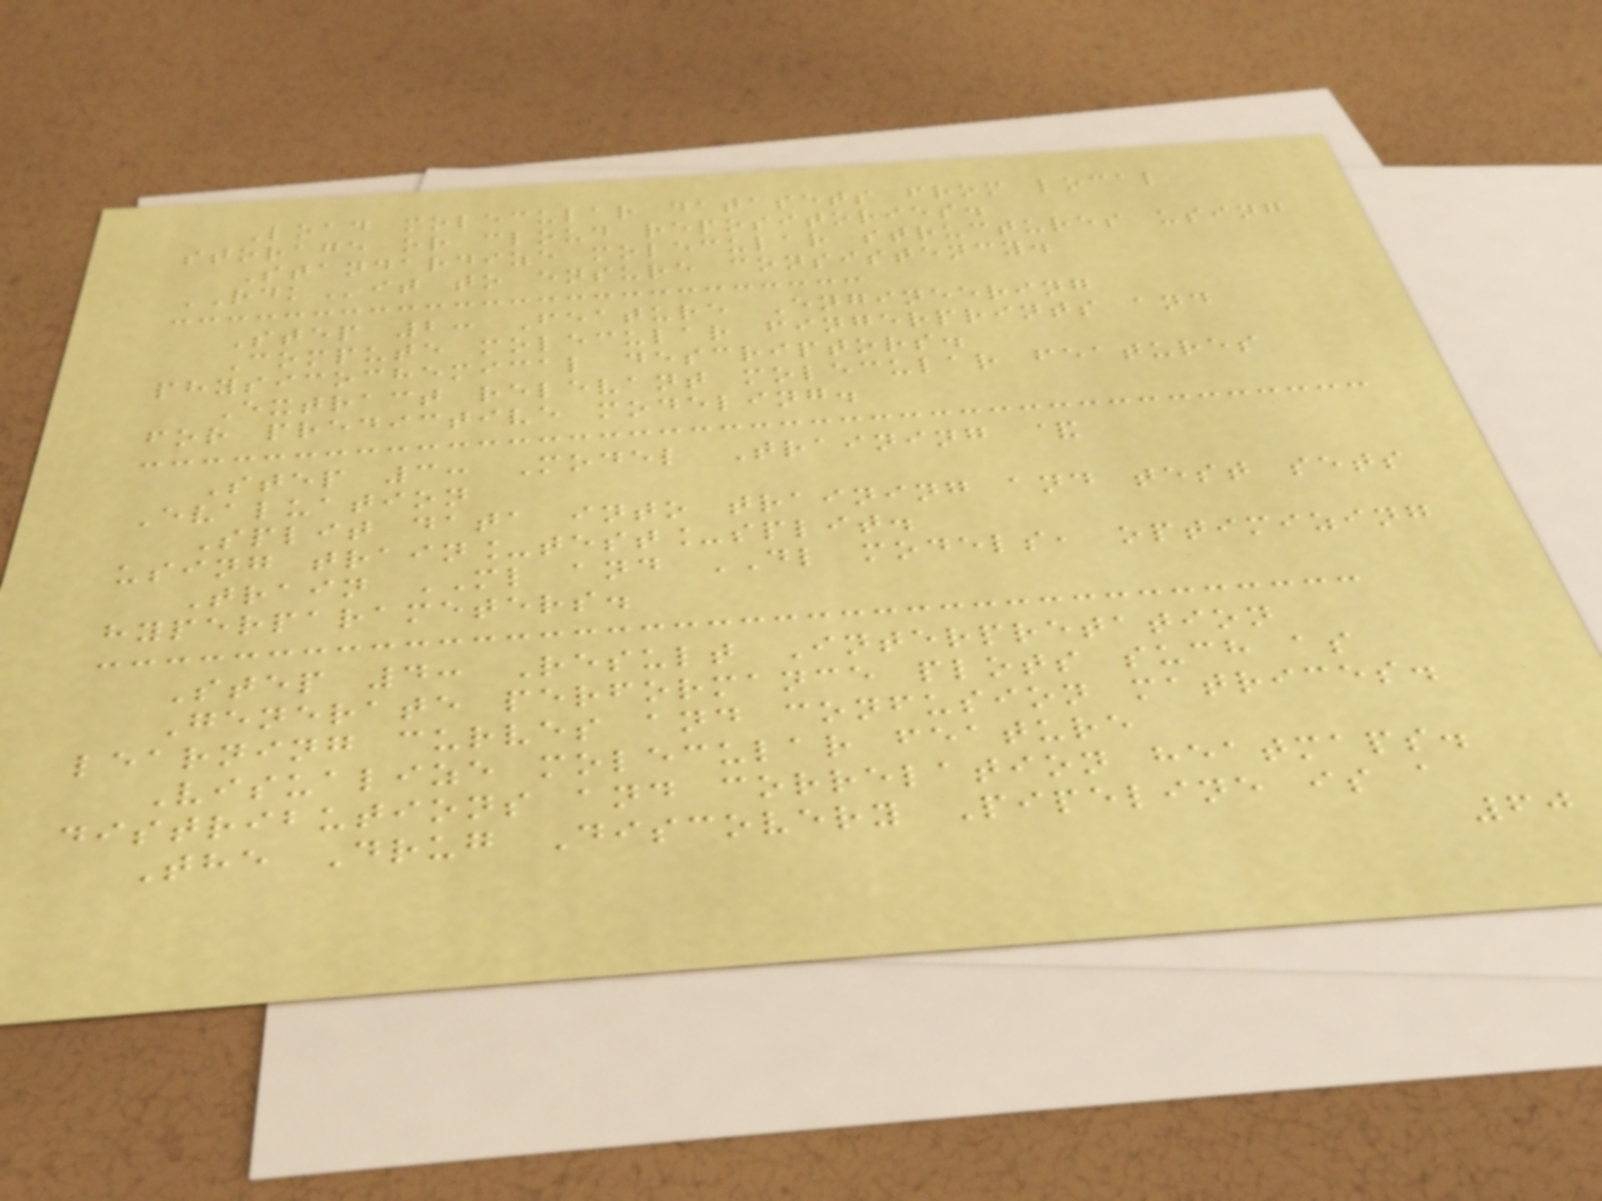Load molecular datasets from local
storage or cloud repositories.
Standardize molecular structures using
RDKit to ensure consistency.
Step 2: Feature Engineering
Compute molecular fingerprints and
physicochemical descriptors.
Extract relevant molecular features
for predictive modeling.
Step 3: Model Training &
Evaluation
Split data into training and test sets
using train_test_split.
Train ML and DL models, optimizing
hyperparameters.
Step 4: Result Interpretation
Generate performance plots such as
learning curves and confusion matrices.
Visualize molecular feature
distributions and correlation heatmaps.
The Drug Discovery Pipeline is a
60
